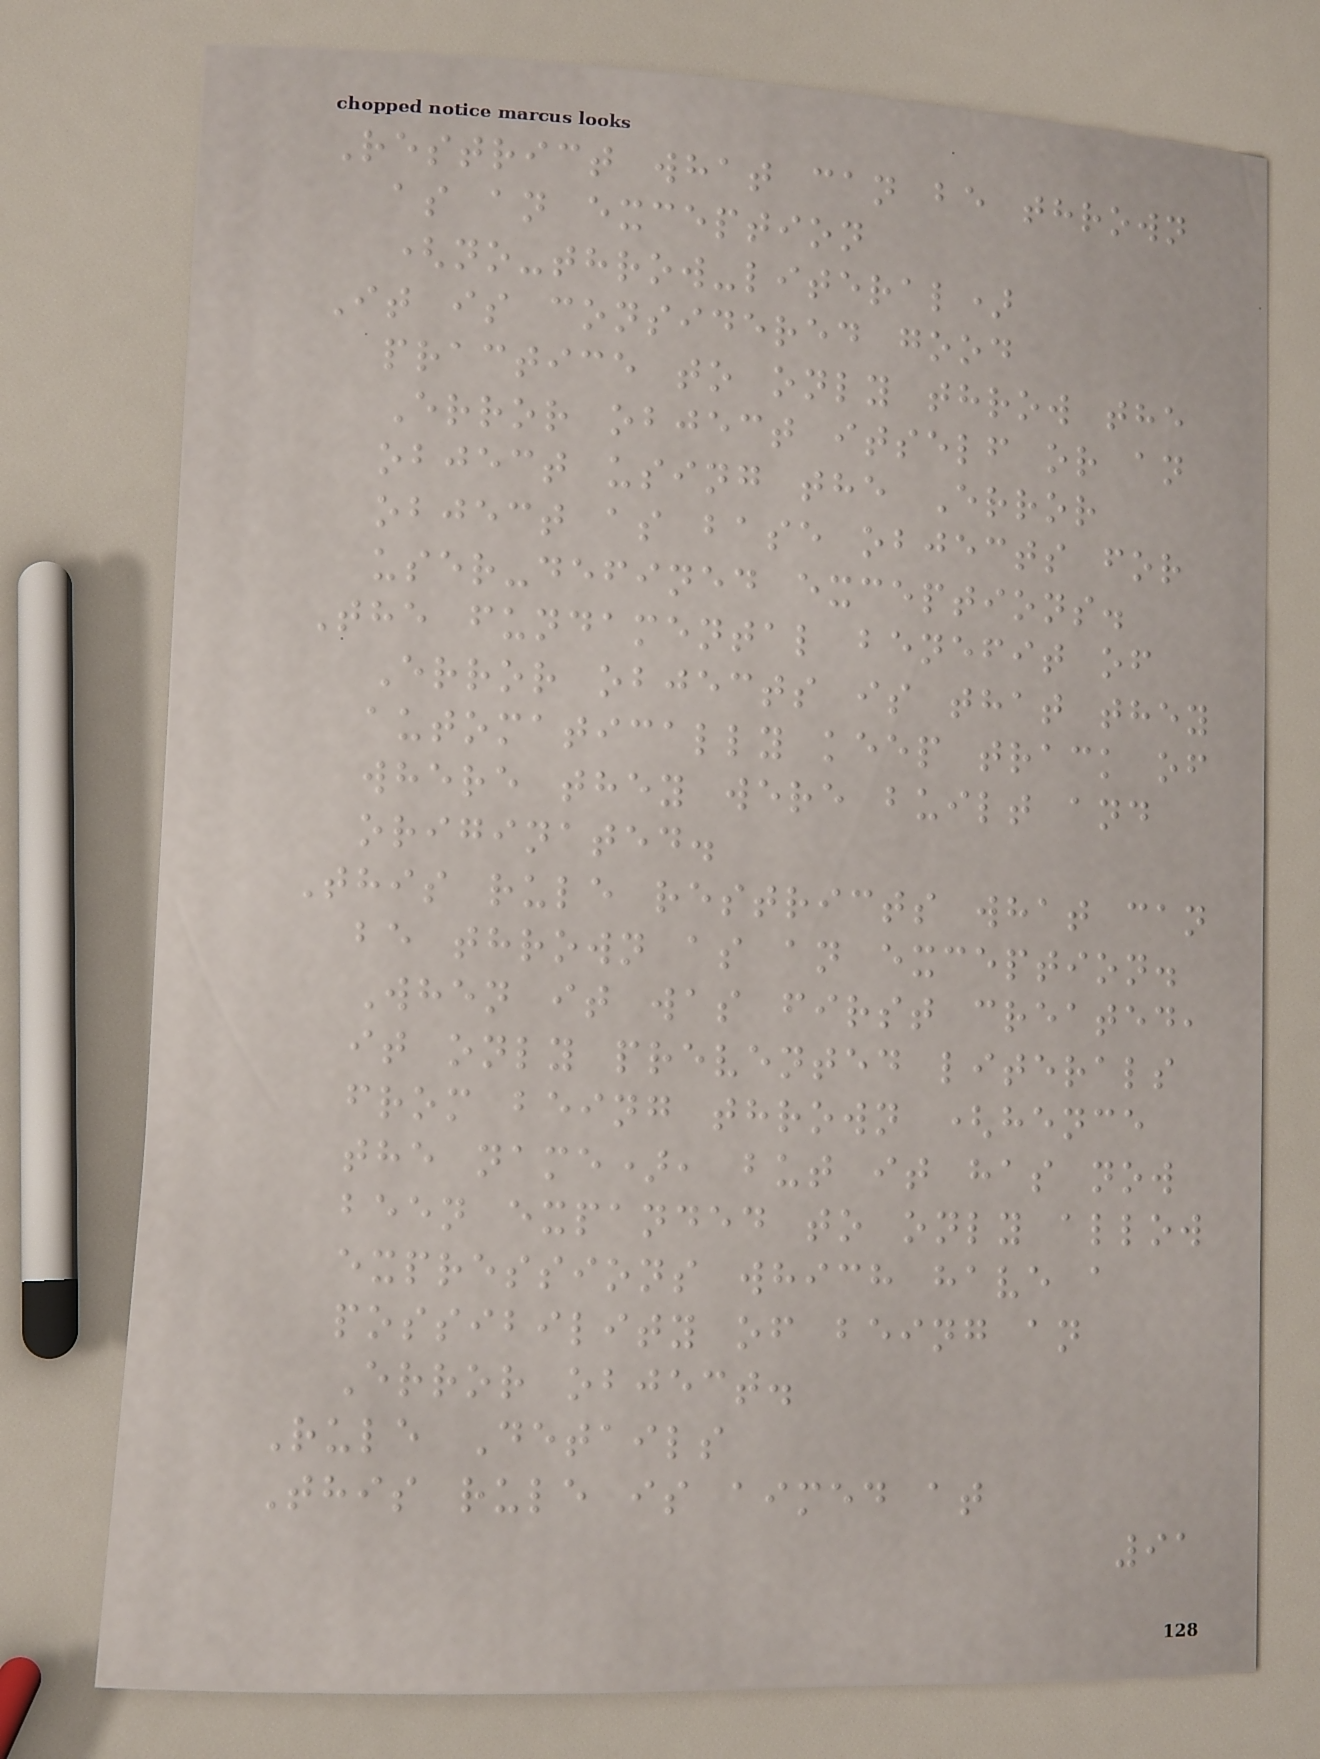Restrict what can be thrown
as an exception
(no-throw-literal)
It is considered good
practice to only throw the
Error object itself or an
object using the Error
object as base objects for
user-defined exceptions.
The fundamental benefit of
Error objects is that they
automatically keep track of
where they were built and
originated.
This rule restricts what can
be thrown as an exception.
When it was first created,
it only prevented literals
from being thrown (hence
the name), but it has now
been expanded to only allow
expressions which have a
possibility of being an
Error object.
Rule Details
This rule is aimed at
91
